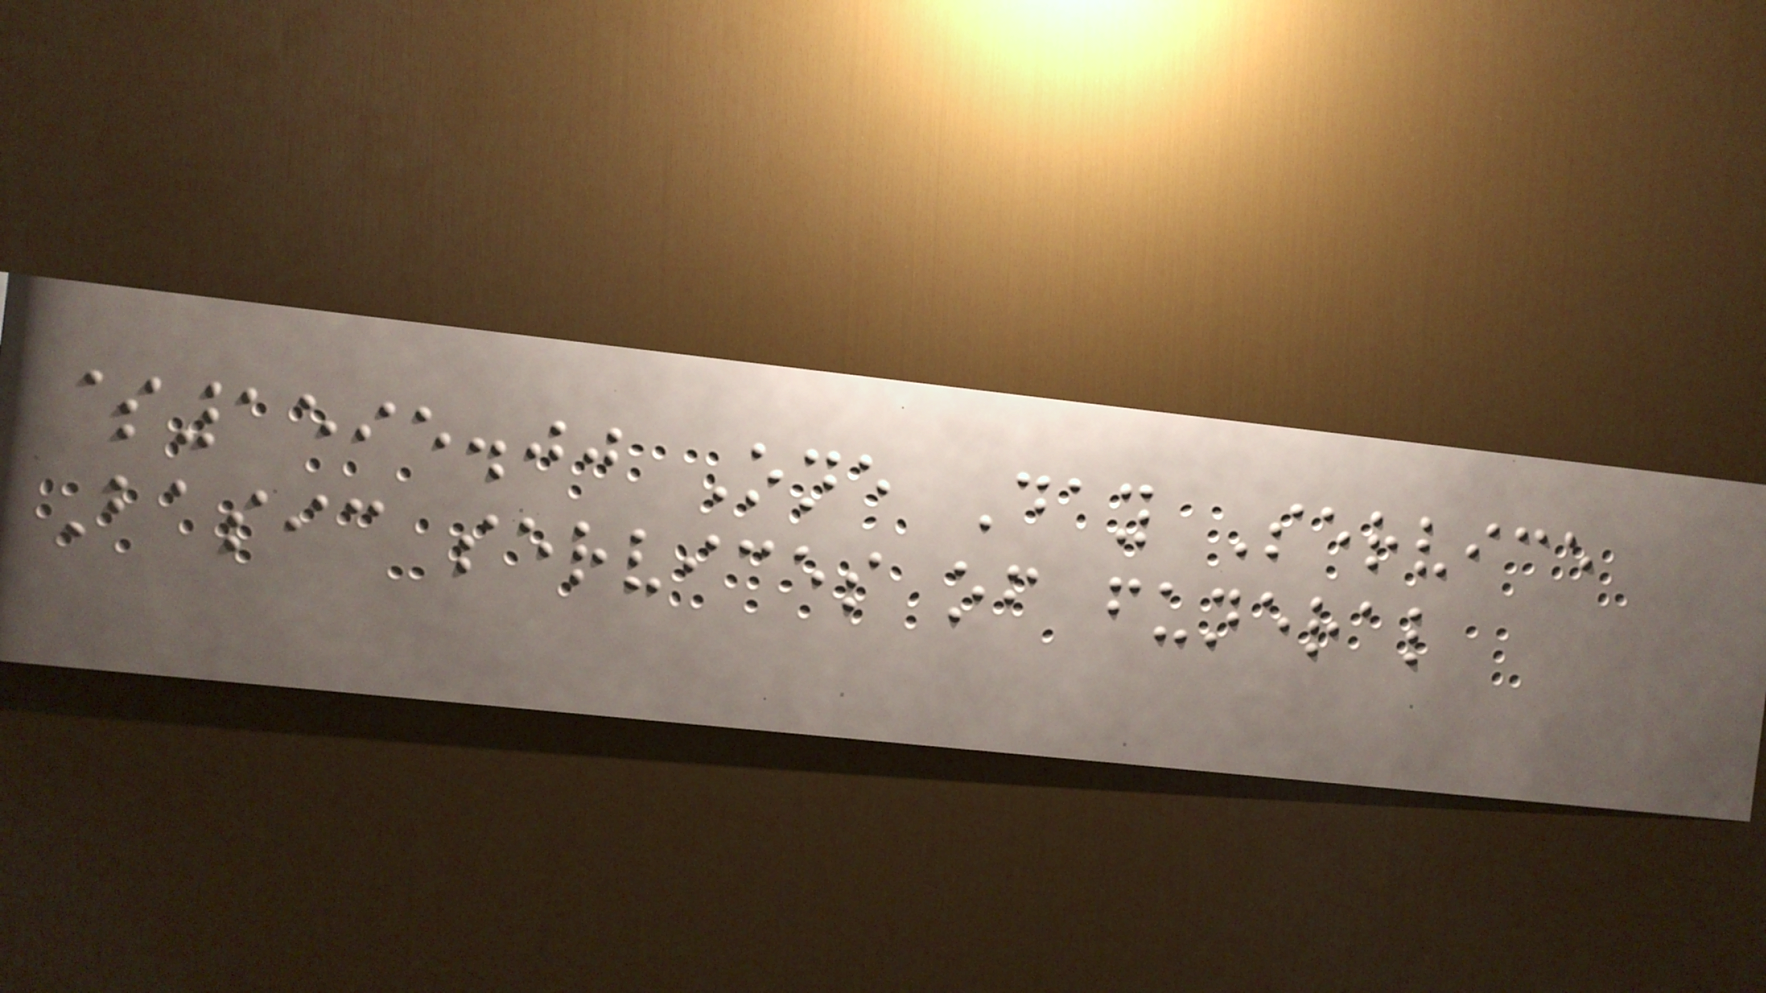$1595.00 One Day Service
Basic services of funeral
